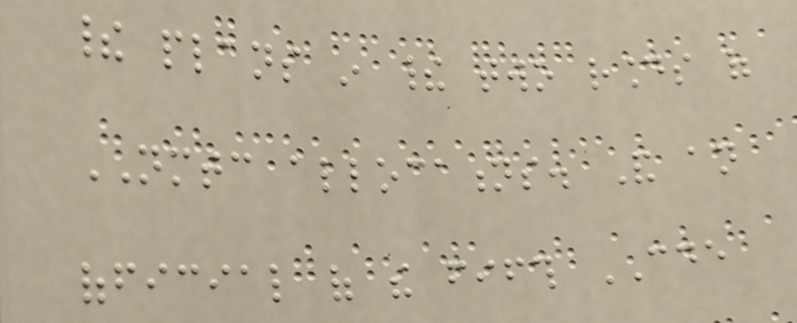their plans in their two rounds of
NMTC allocations. And an
official of the fifth CDE
